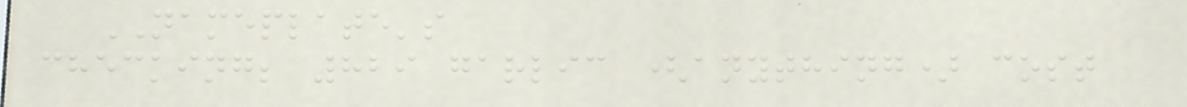NAMEPLATE's
checking; 829 garlic (anything) cost
